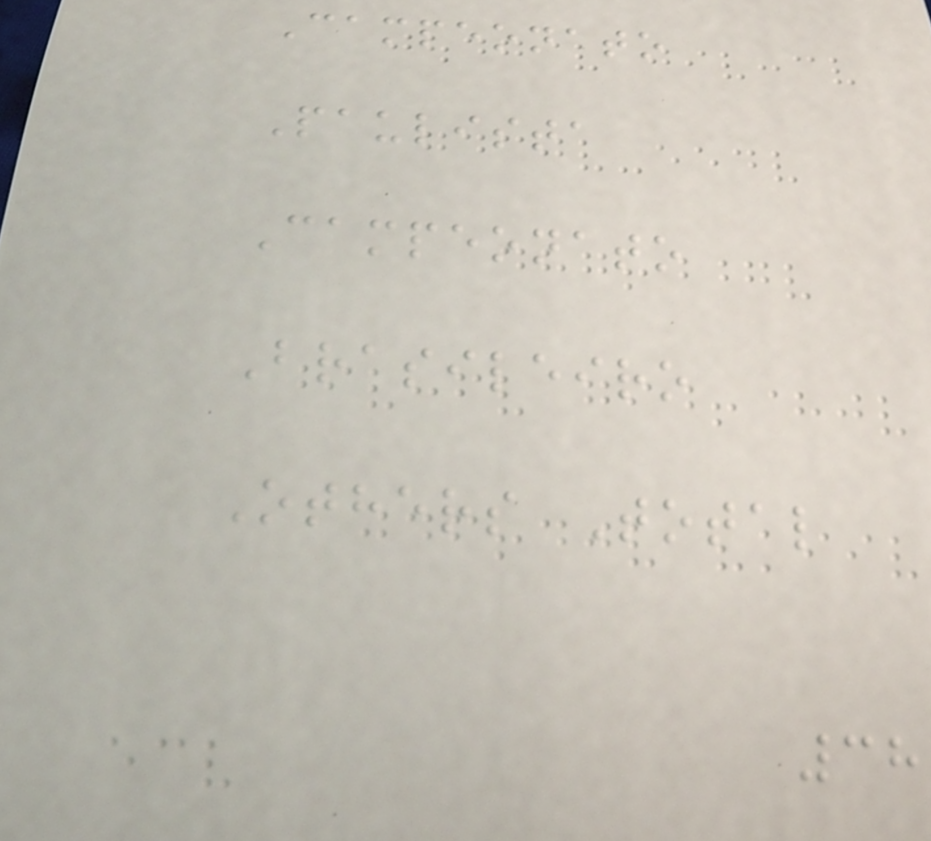Campeonato
Paulista
Campeonato
Brasileiro
Others Total
38
